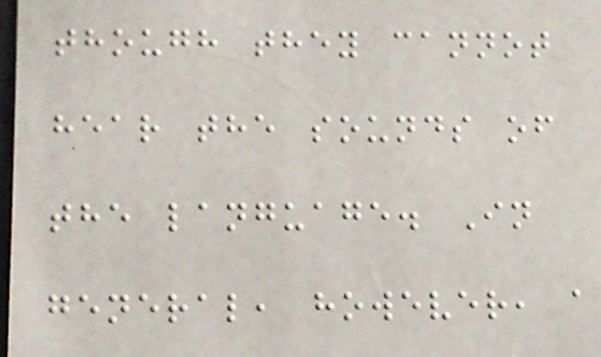though they cannot
hear the sounds of
the language. In
general, however, a
